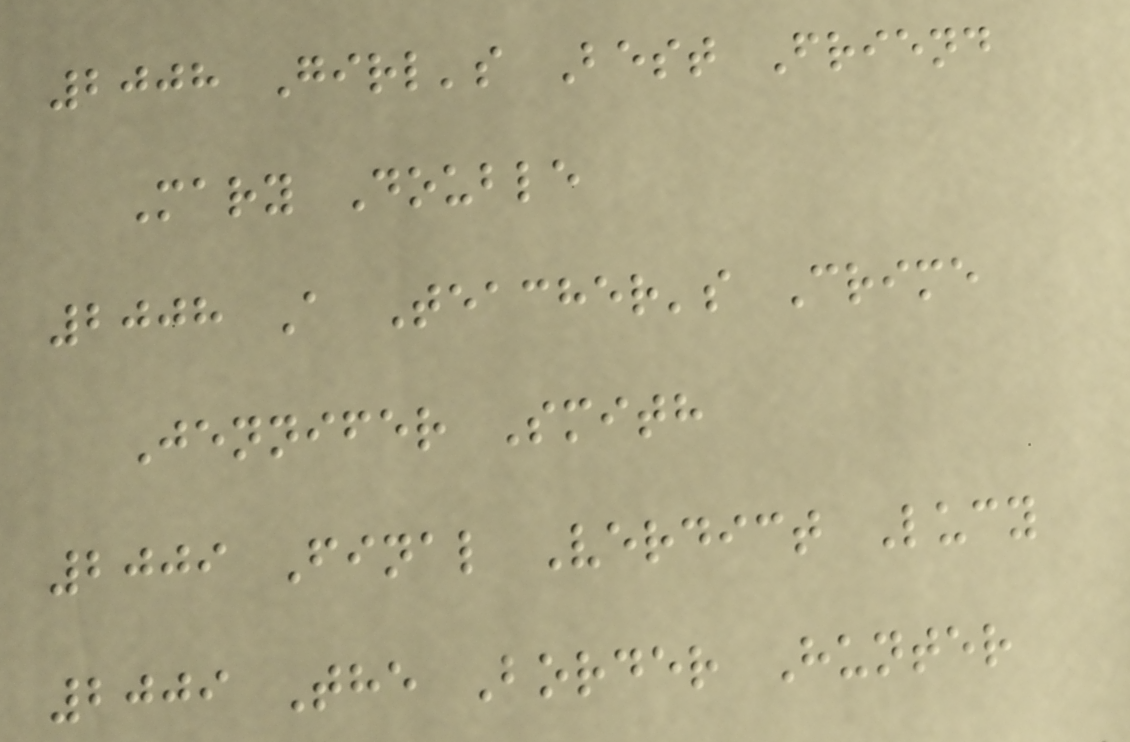2008 Girl's Best Friend
Mary Double
2008 A Teacher's Crime
Jennifer Smith
2009 Final Verdict Lucy
2009 The Border Hunter
